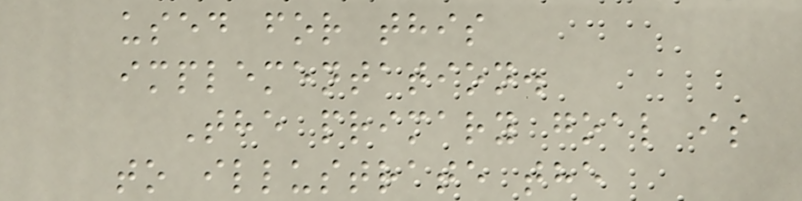used for this
implementation.
The primary goal is
to illustrate the
